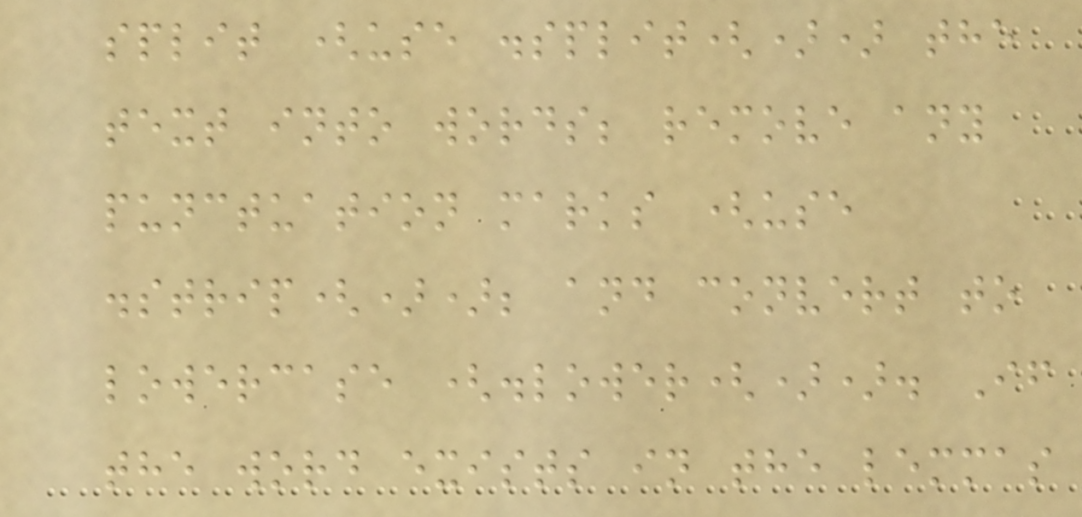split (use .split()) the
text into words; remove any
punctuation marks (use
.strip()); and convert to
lowercase (.lower()). If
the word exists in the lemmas
